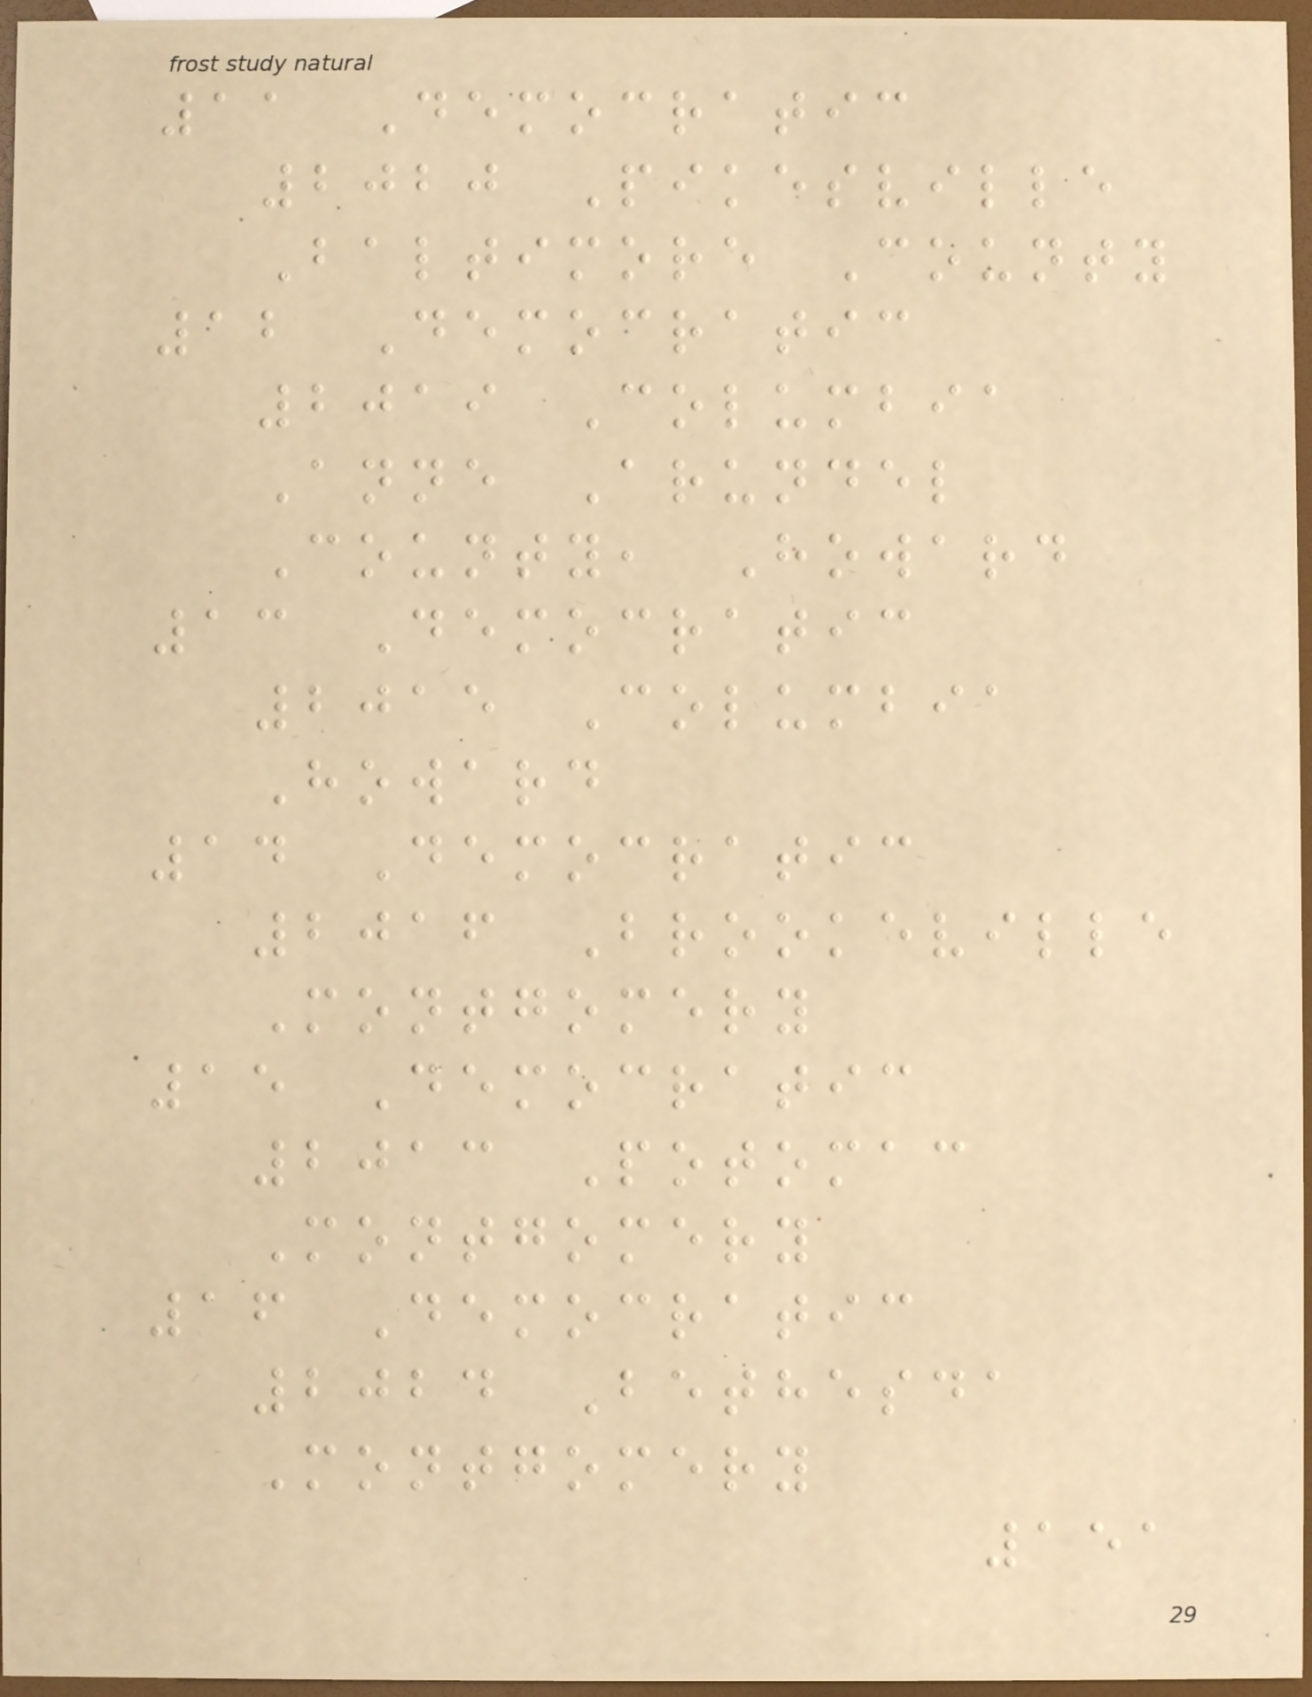11 Democratic
2020 Pikesville
Baltimore County
12 Democratic
2019 Columbia
Anne Arundel
County, Howard
13 Democratic
2015 Columbia
Howard
14 Democratic
2016 Brookeville
Montgomery
15 Democratic
2013 Potomac
Montgomery
16 Democratic
2024 Bethesda
Montgomery
151
